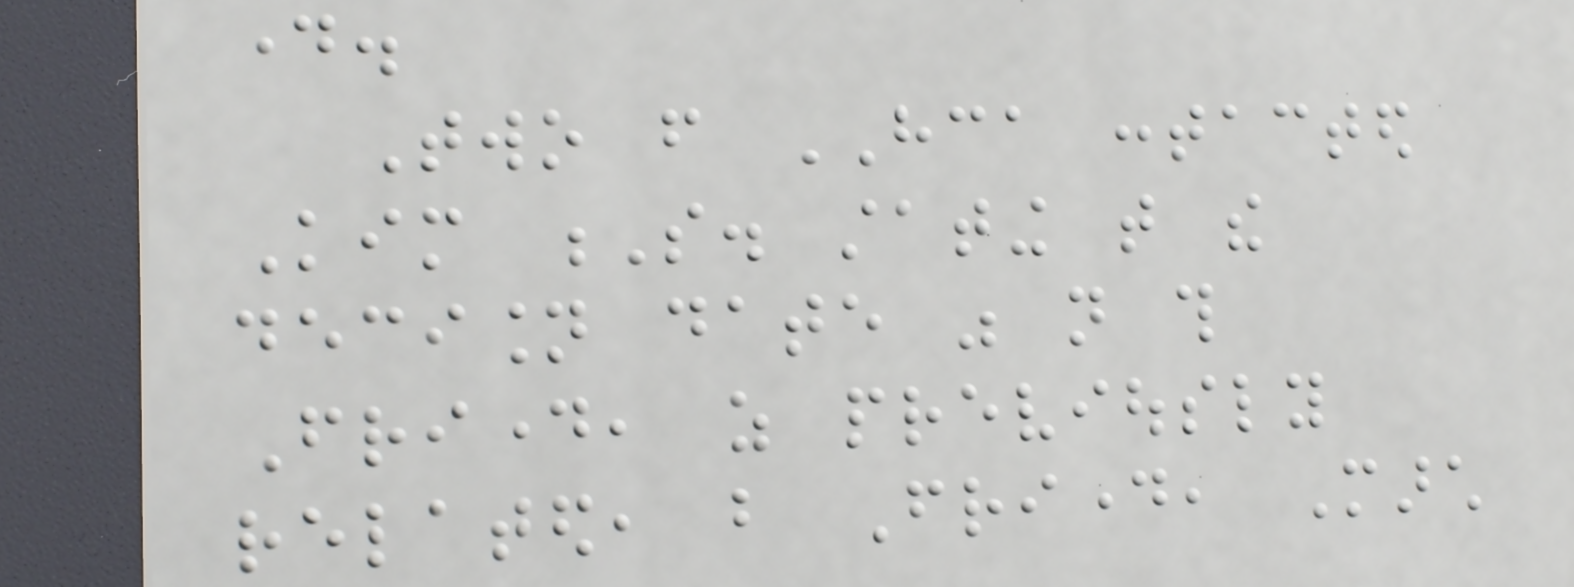day.
Two from HCA contacted
Kim S. stating that the
decision date was not this
Friday, as previously
related, but Friday, March
